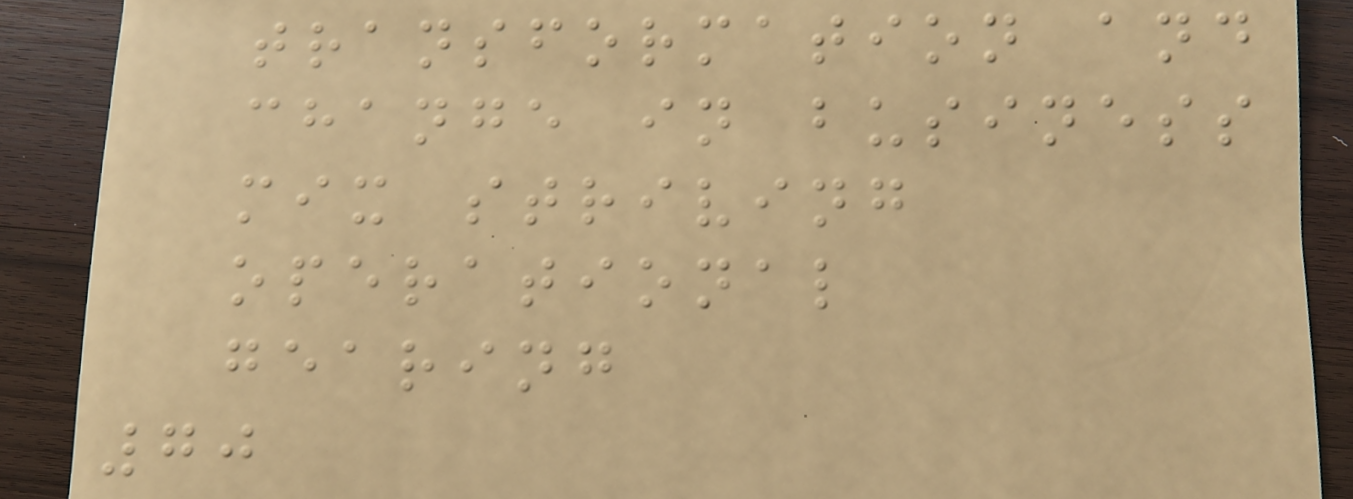transformation and
change in business
mix striving
operational
gearing
70
